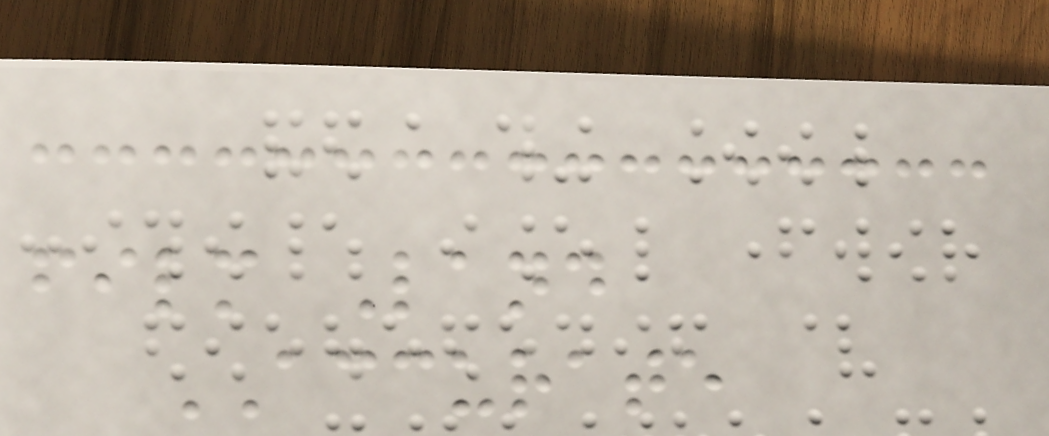film Land
ACCURATE
